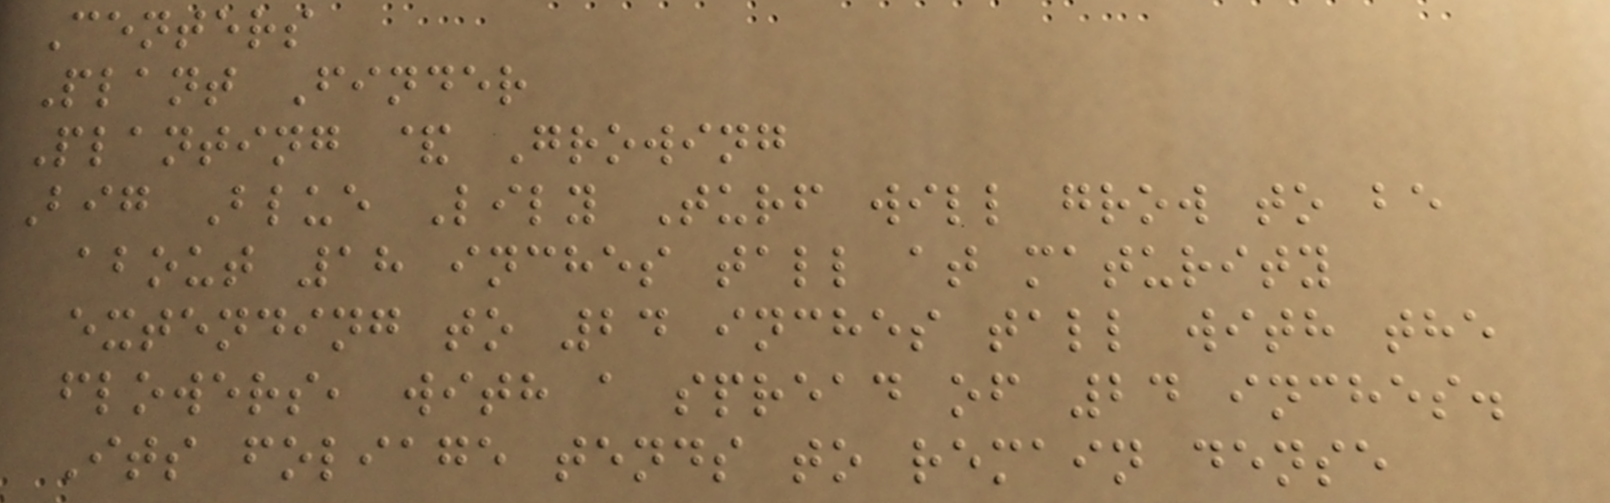Centers
Plant Finder
Planting & Growing
Big Blue Lily Turf will grow to be
about 18 inches tall at maturity
extending to 24 inches tall with the
flowers, with a spread of 24 inches.
Its foliage tends to remain dense
